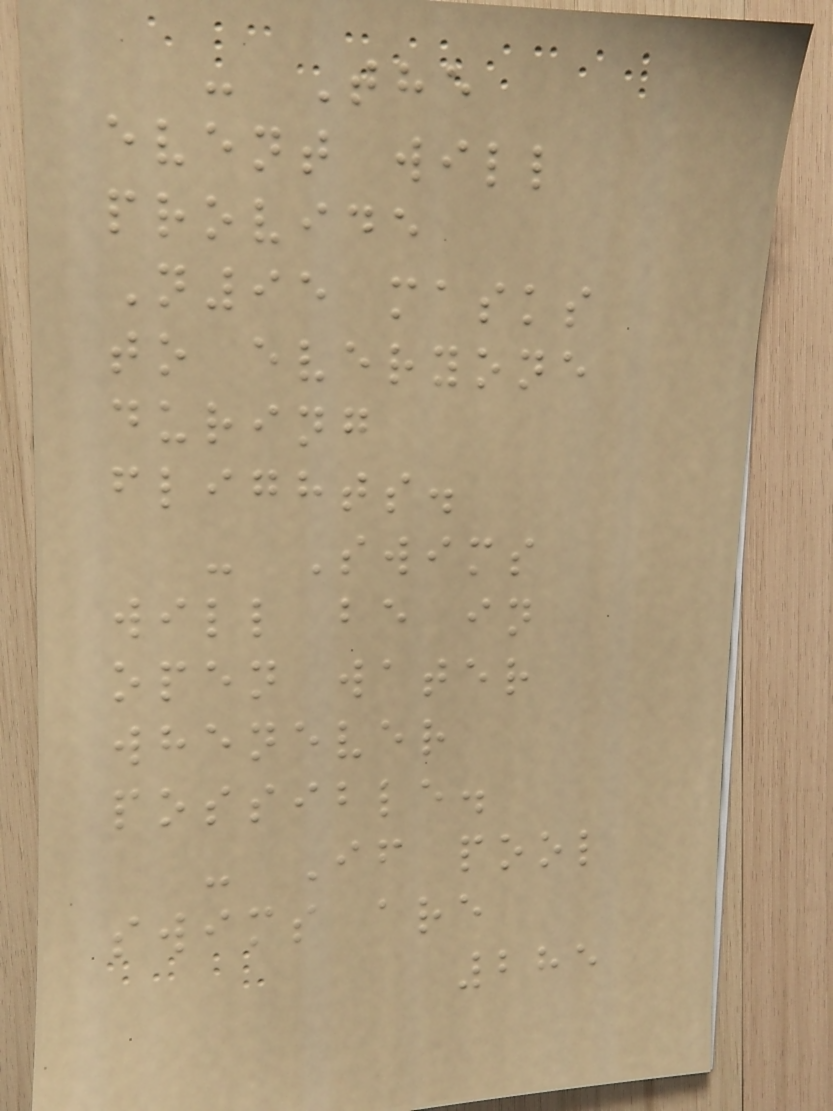- The
event will
provide
N95 masks
to everyone
during
flights.
- Swims
will be in
open water
whenever
possible.
- If pool
swims are
285
